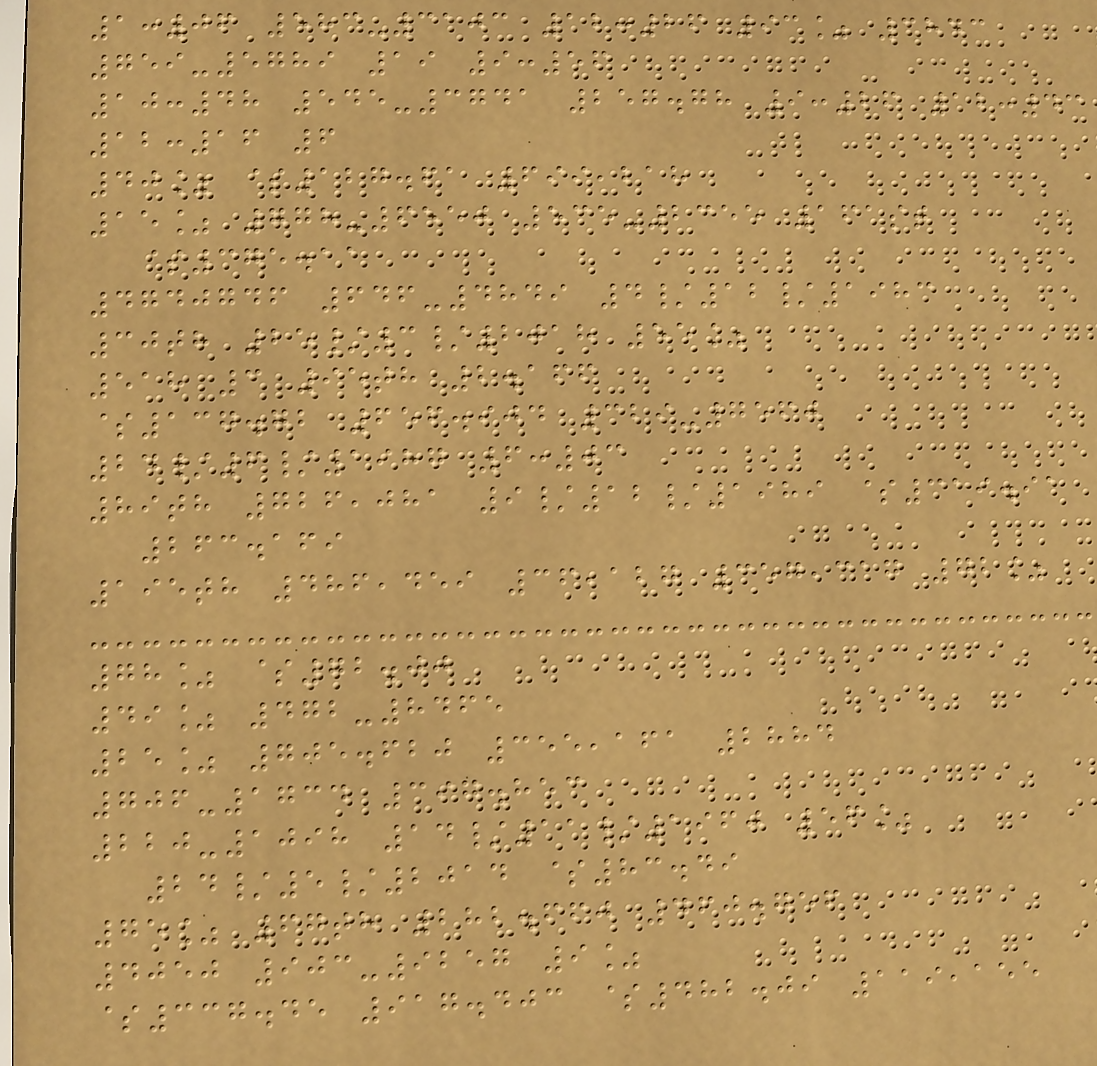1:06 583-3103 12:26 93% 3843
759-5789 19 9:56
10:48 545-3741 257.78 9:26 12:43
12:16 6
40% $127.61 699,218
15% 778-6550 535-2355 161st
$375.11
4740746 646-4849 4/12/1983
30th 25/3/2018 55%
518 3 95th 2.166
$137.72 656.904 329-7560
24/6/1987 6:03
89th 726,081 9/12/1989 $319.91
263.169
195th 486,459 36,127 357,317 72%
78% $72.00
49% 472-8465
25% 705.620 355,161 2884
706-1734 397.853
220-1098 14/11/1960 56%
24/5/2014 $83.49
75% 67th 282.660 460.756
4050 903-9257 9%
$337.45 917.403 $482.09 119,155
